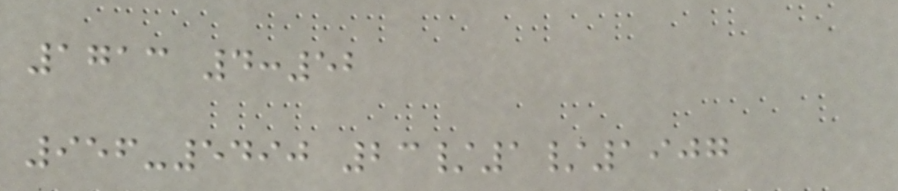1713 4:52
956-5490 23/1/1907
